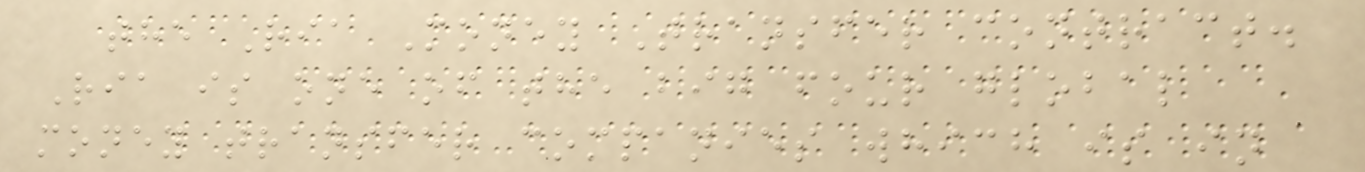the Ria Money Transfer contract.
Ria is one of the big four global
money transfer companies which is in
